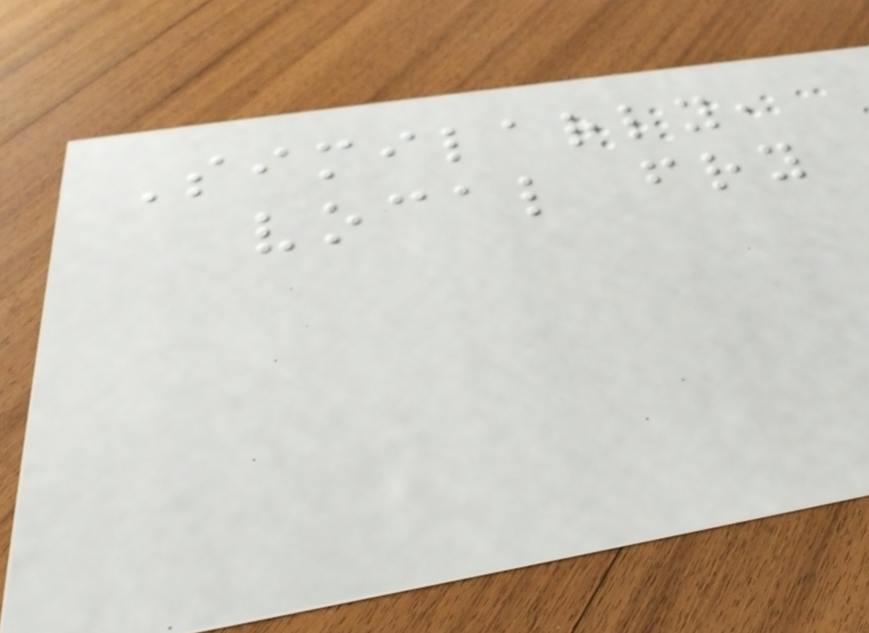Similarly,
vocal fry
